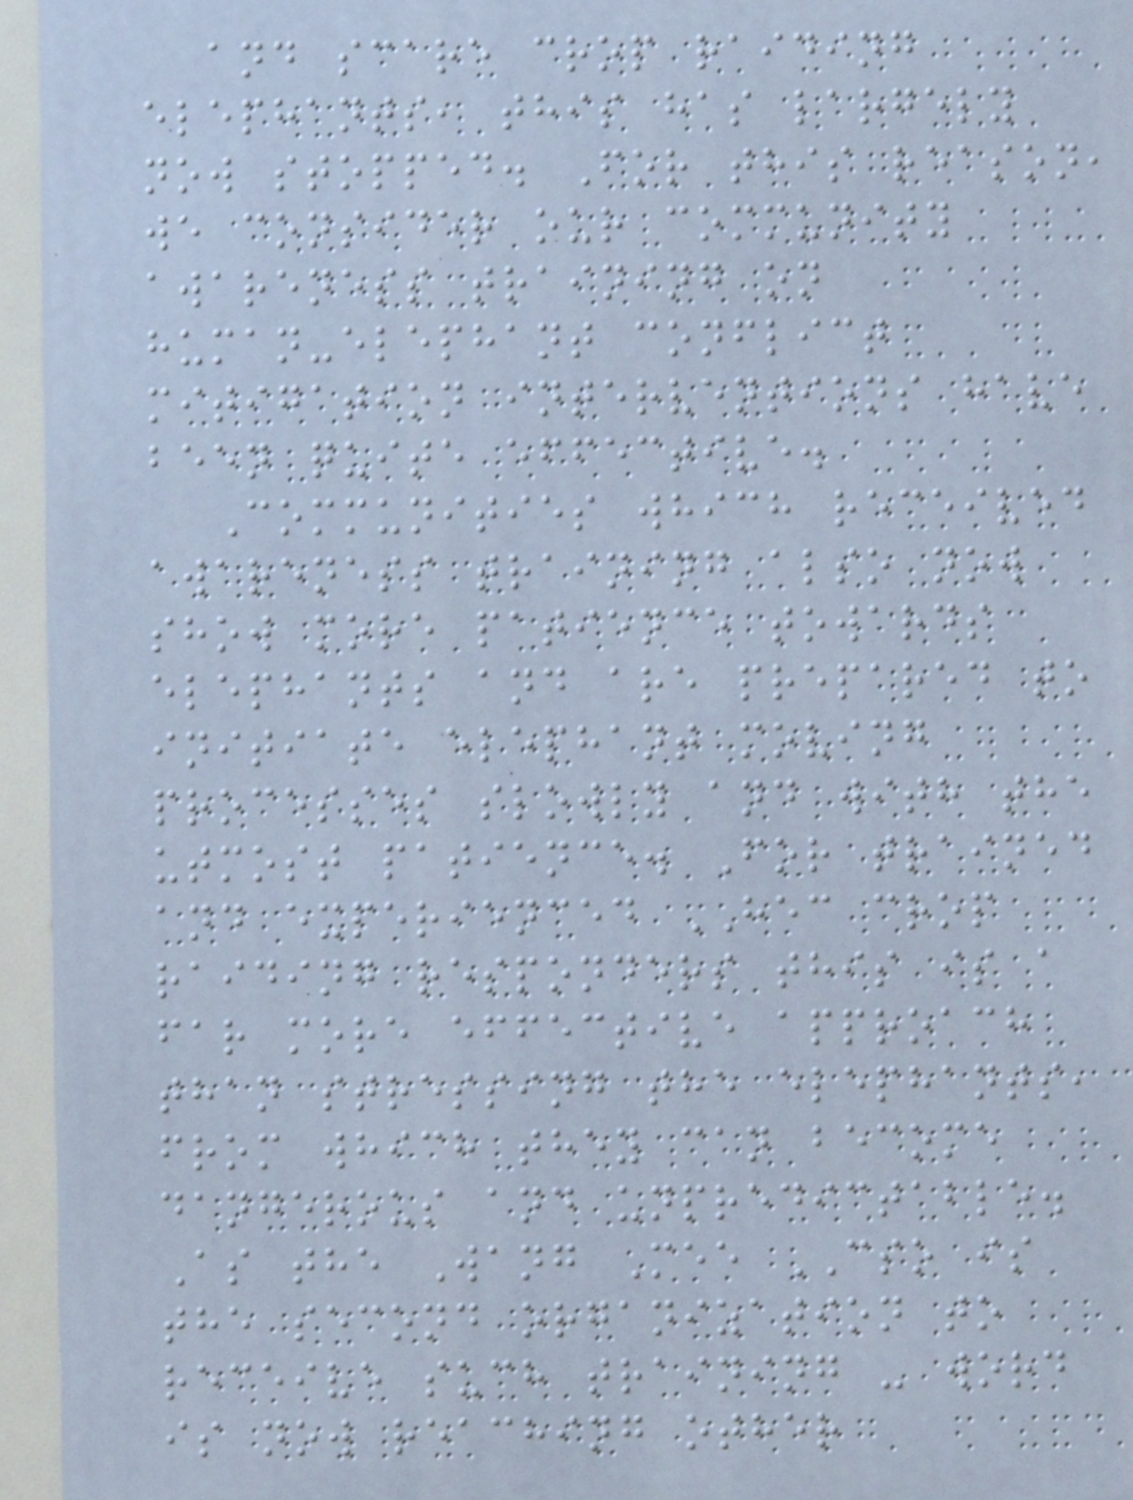and scare crop raiding
elephants, this has largely
now stopped. For this reason,
we consider our community
awareness training on
human-elephant conflict
mitigation interventions have
been quite effective.
Communities which received
awareness training also now
show more patience towards
elephants and are prepared to
initiate elephant moving
processes slowly and with the
utmost patience. For trained
and experienced HEC crop
raiding responders this is a
far more effective approach
than stressing the elephants,
from which they can become
dangerous and unpredictable.
As the Wang Mee CSO is
the second organization to
receive such training - word
is now reaching other
